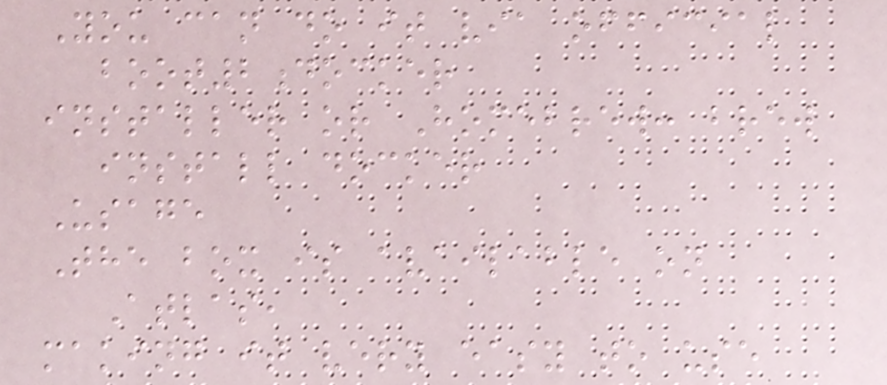You can do it via official
boot2docker
installer or Homebrew: brew
install docker
Usage
The box is available on
Atlas,
making it very easy to use
